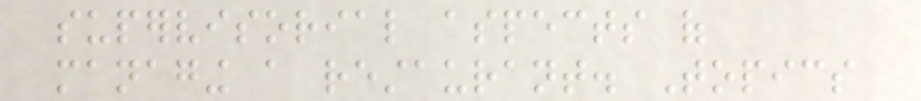supervisorial aspects of
managing a restaurant. Topics
